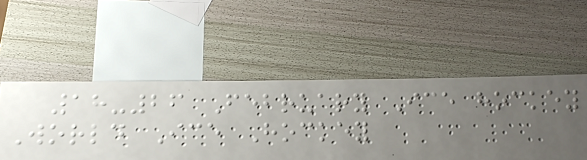18-26 February Ice hockey
World Ice Hockey
